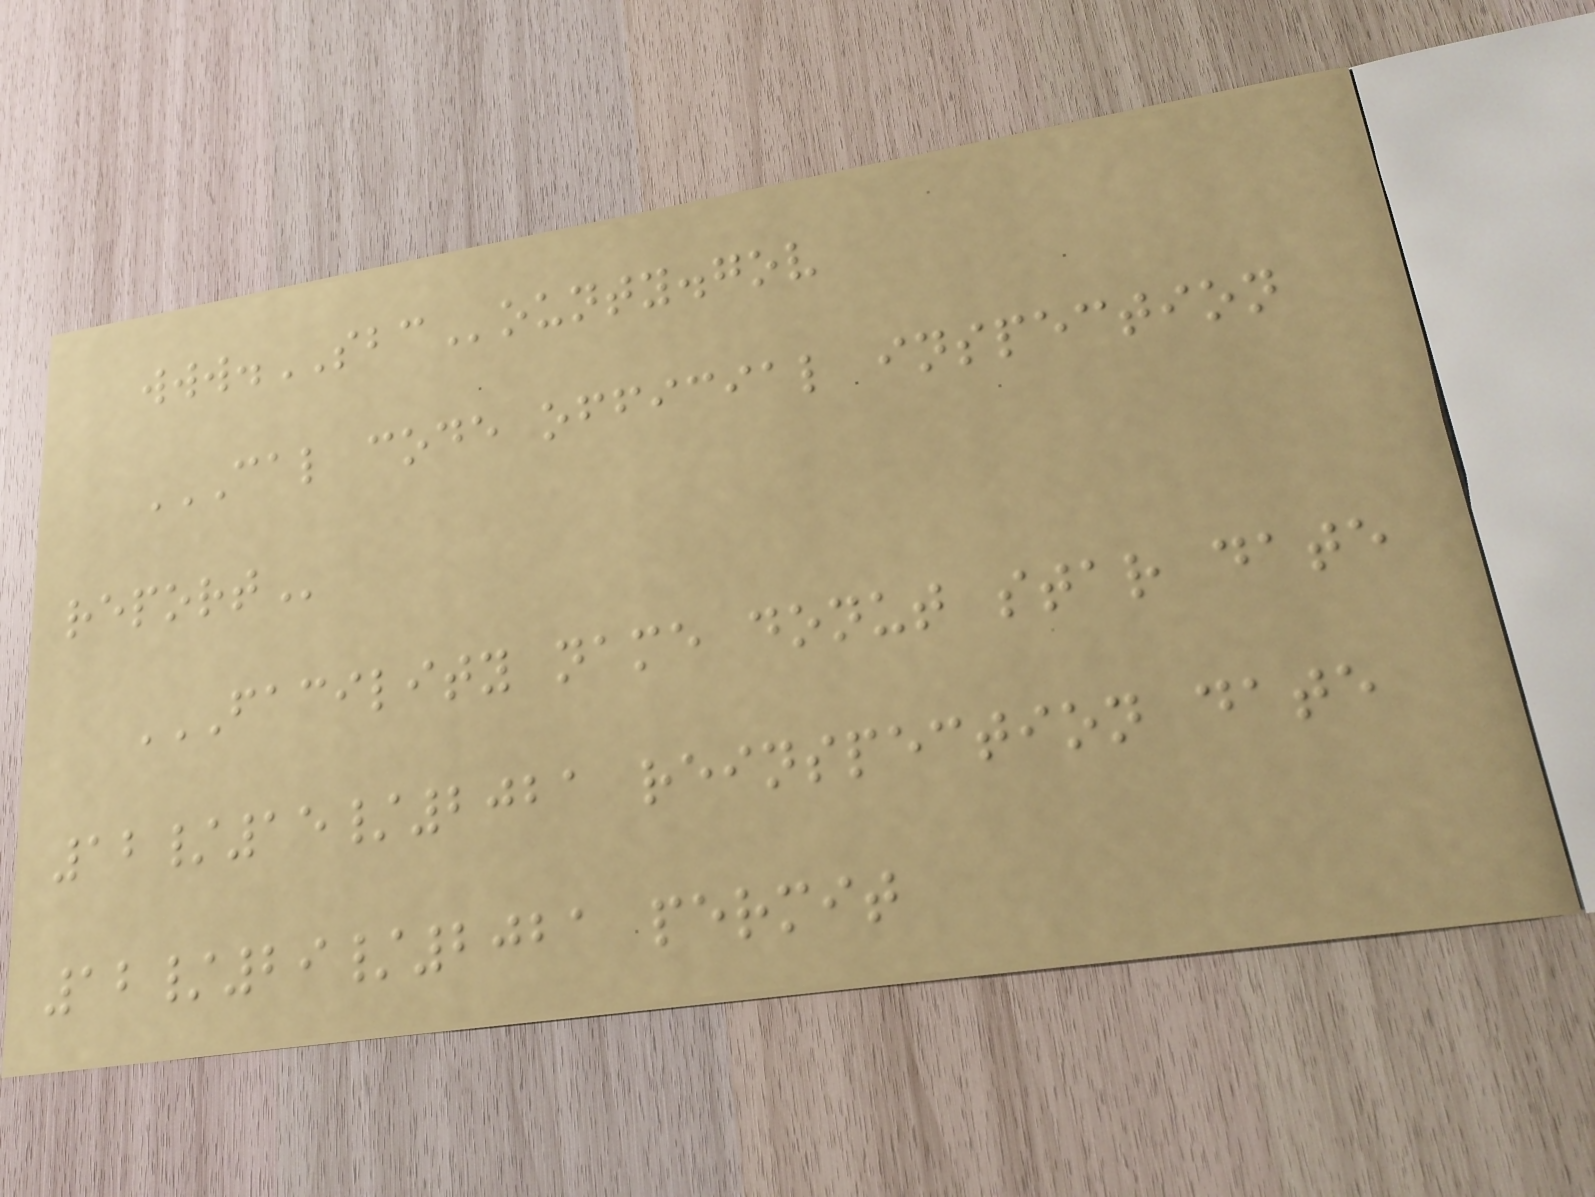www.SBCounty.gov
CAL CODE OFFICIAL INSPECTION
REPORT
FACILITY NAME DONUT STAR DATE
12/15/2021 REINSPECTION DATE
12/29/2021 PERMIT
